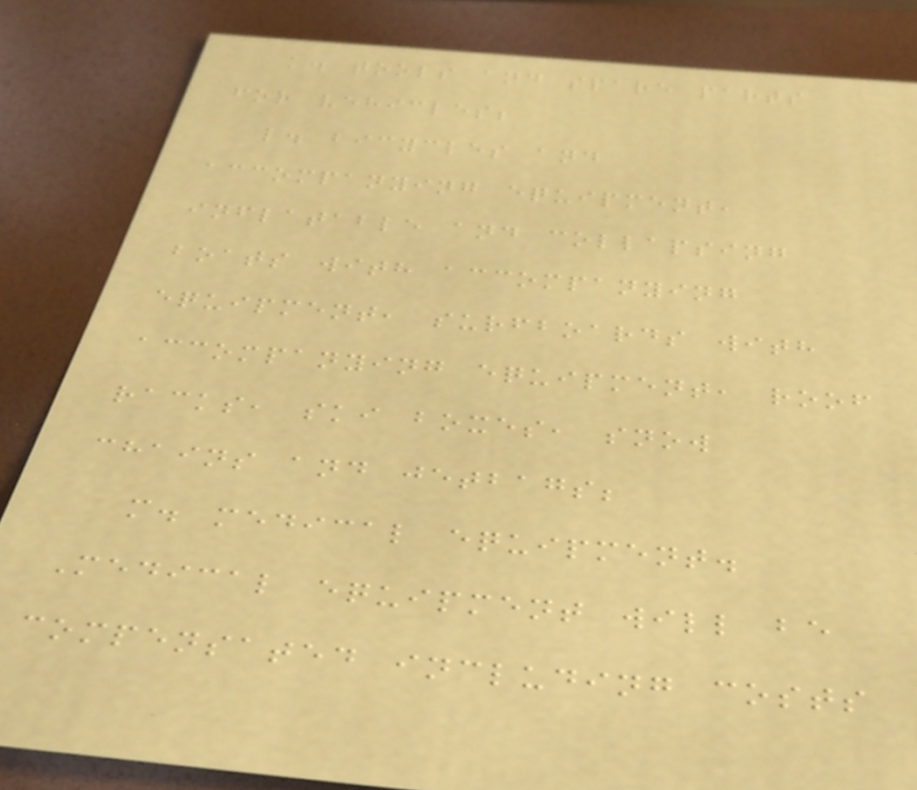k. tools and spare parts
for vehicles;
l. bicycles and
accompanying equipment,
inflatable and collapsing
boats with accompanying
equipment, surfboards with
accompanying equipment, roof
racks, ski boxes, snow
chains and jetbags;
m. medical equipment.
Medical equipment will be
compensated including costs
